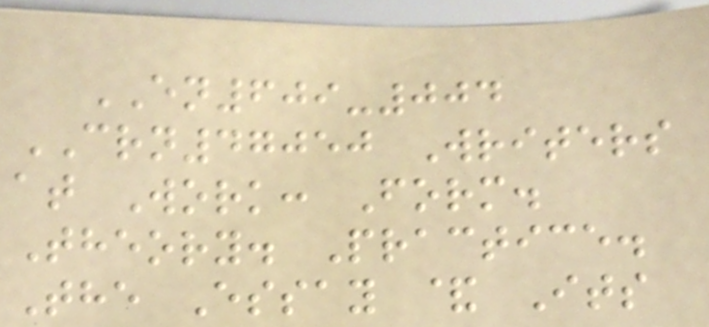EN609-004
CRN47050 Writers
at Work: Form.
Theory. Practice.
The Essay & Its
